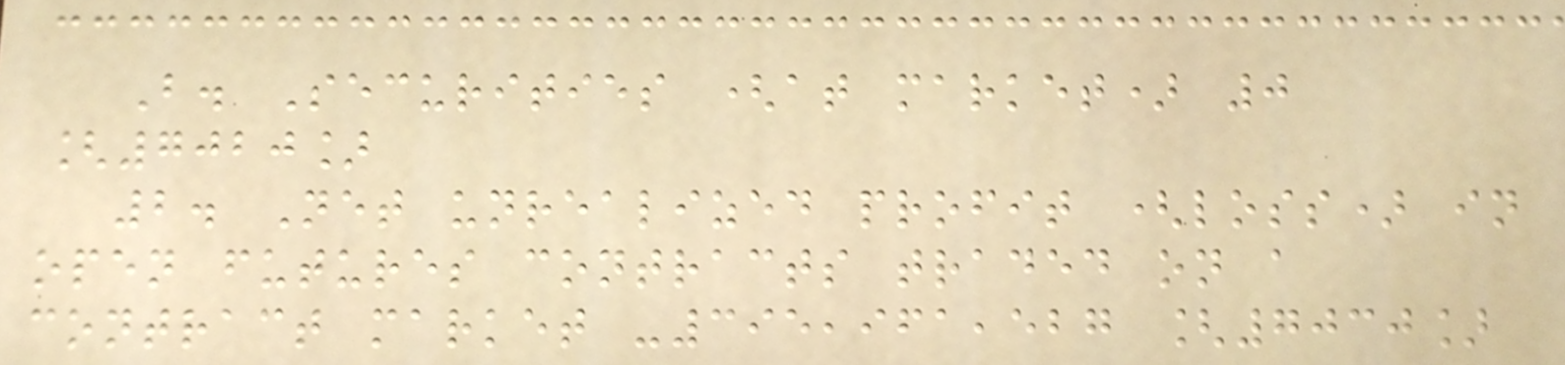B. Securities (at market) 0
[7020]
2. Net unrealized profit (loss) in
open futures contracts traded on a
contract market -395,961,527 [7030]
